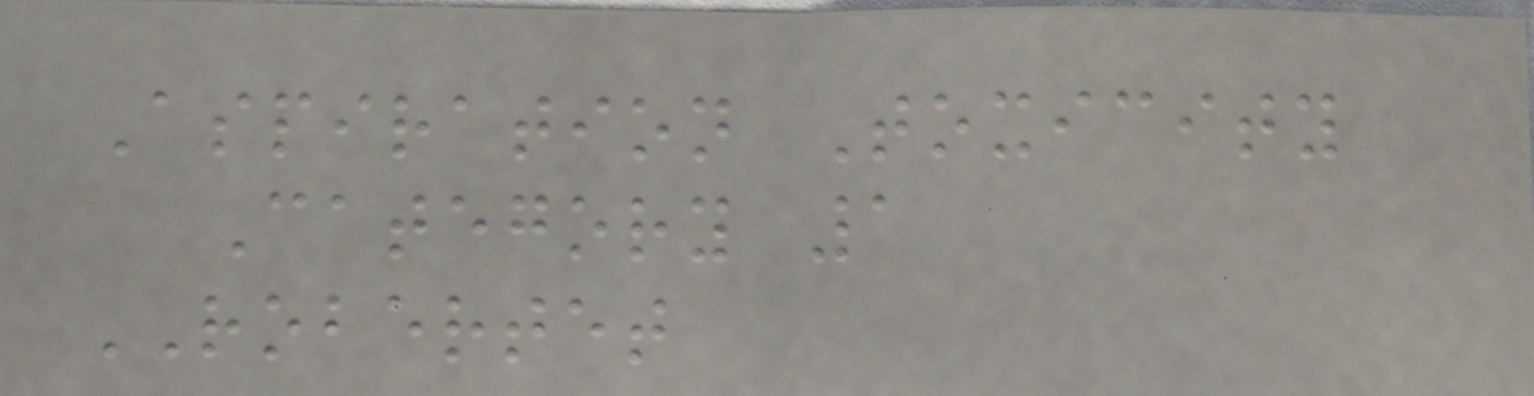Aspiration Toxicity
Category 1
ROBERTET
